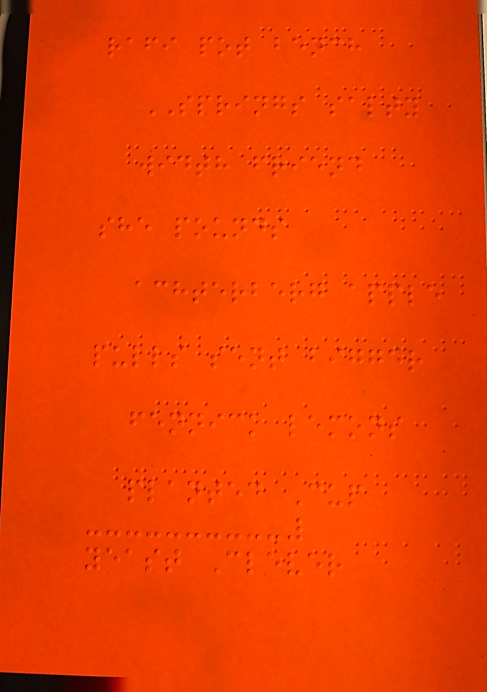rafi pot bench
SPRINGS salty
width friend
she pounds
achterberg apple
pulls sent bigger
fennick lemons
planted Cup
yeast Clever
